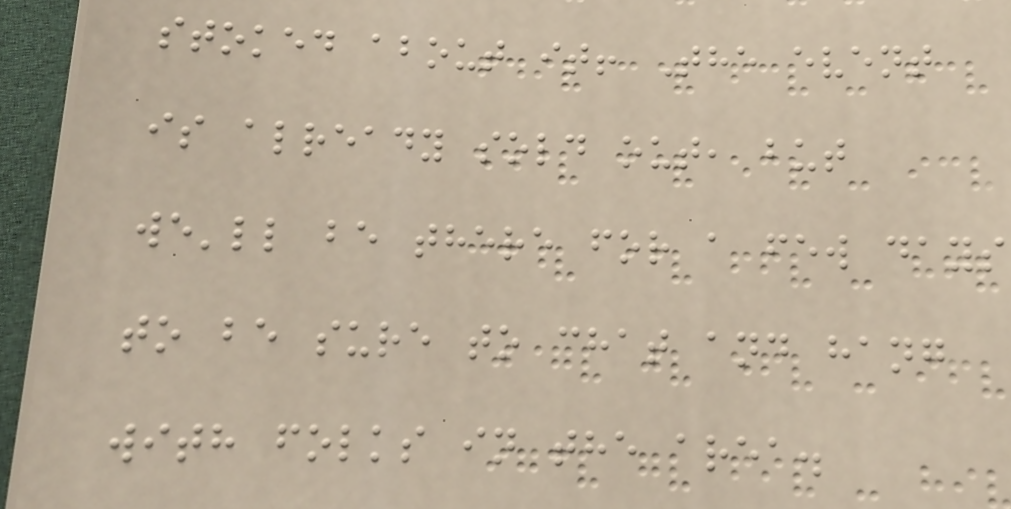stoked about it! The event
is already sold out, but
we'll be there for a few days
to be sure to chat and hang
with folks in the area.
